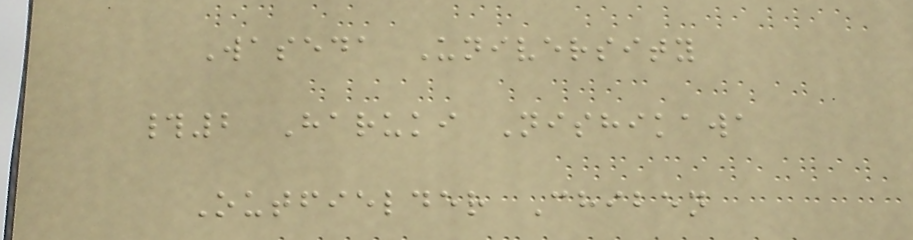Waseda University
#2 Haruki Nishikawa
Outfielder Chiben
